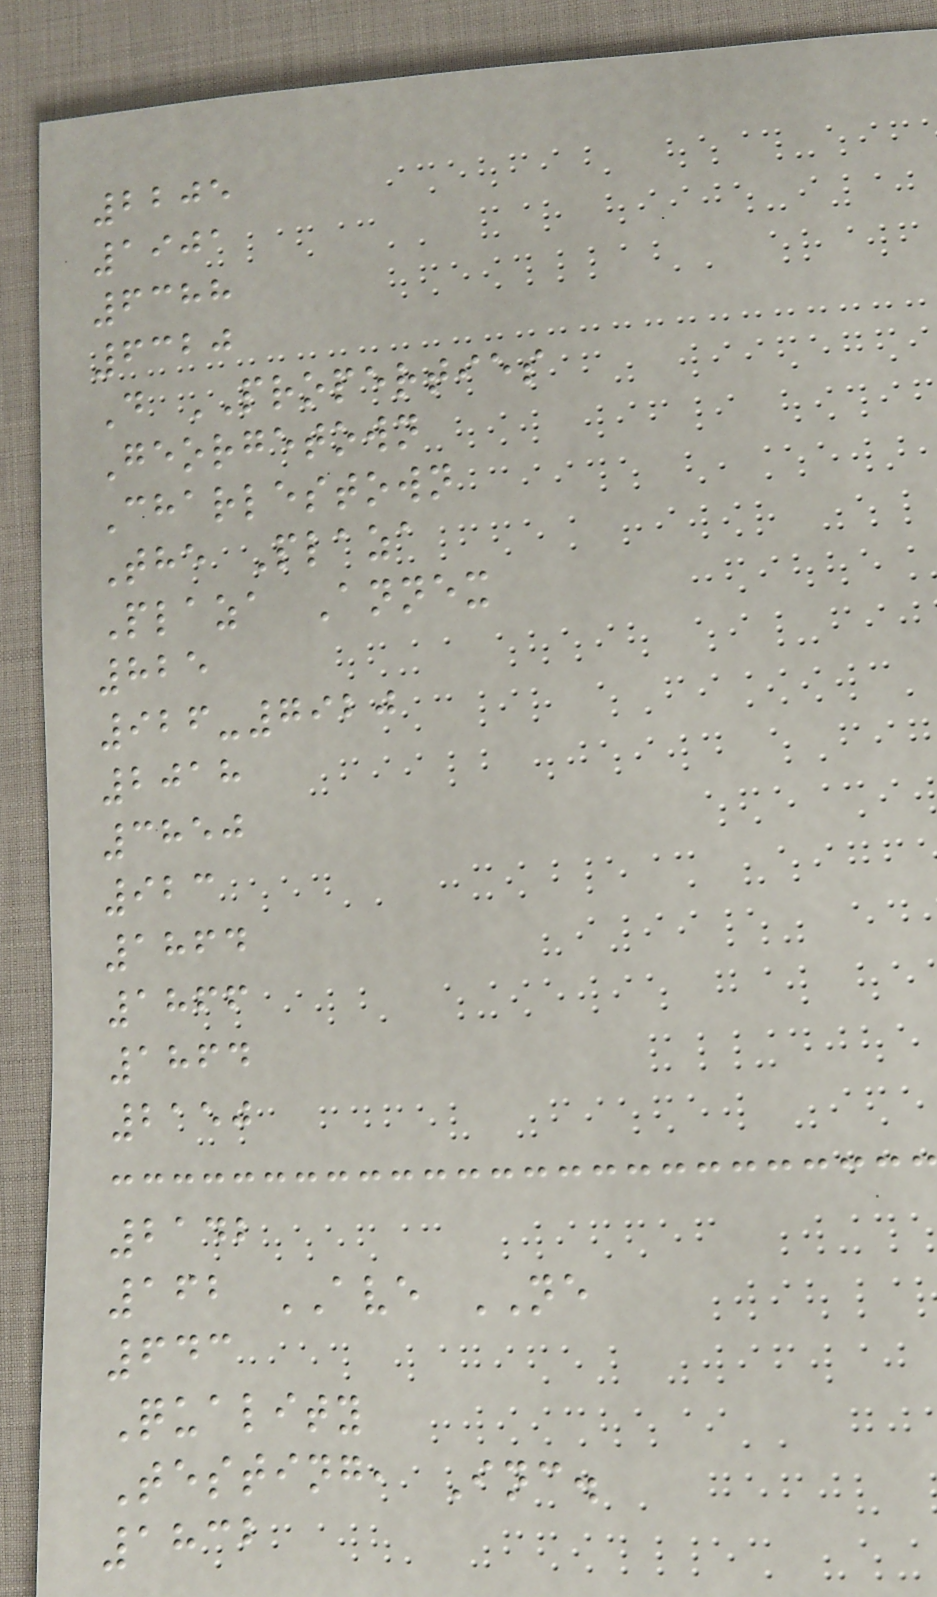2205
1901
6388
6320
D PROPERTIES
Georgetown
Charlestown
The Plaza
Plaza Annex
825
926-7920
2018
3850
923
1864
1866
1864
2150
2142
162 AVE NE
643
Quality
Testing, Inc.
1832
